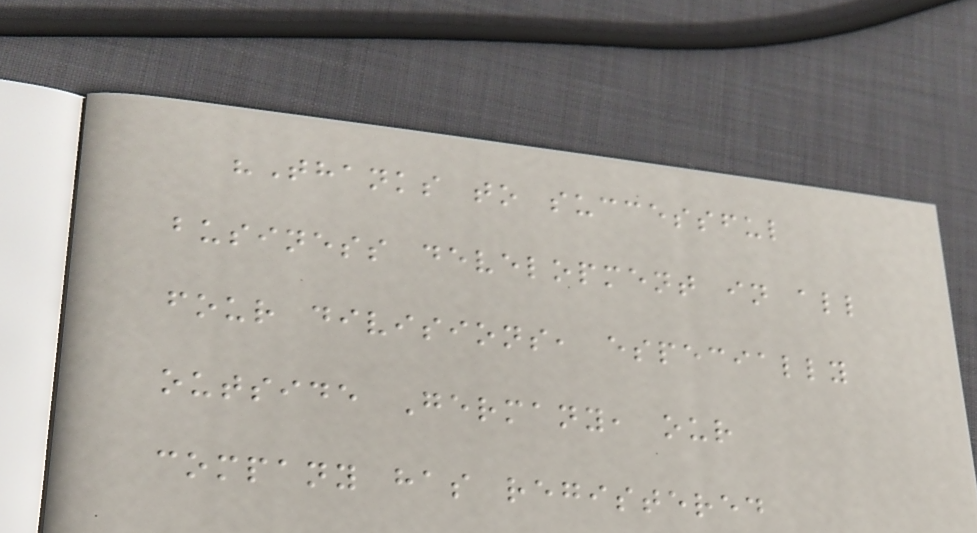"Thanks to successful
business development in all
four divisions, especially
outside Germany, our
company has registered
